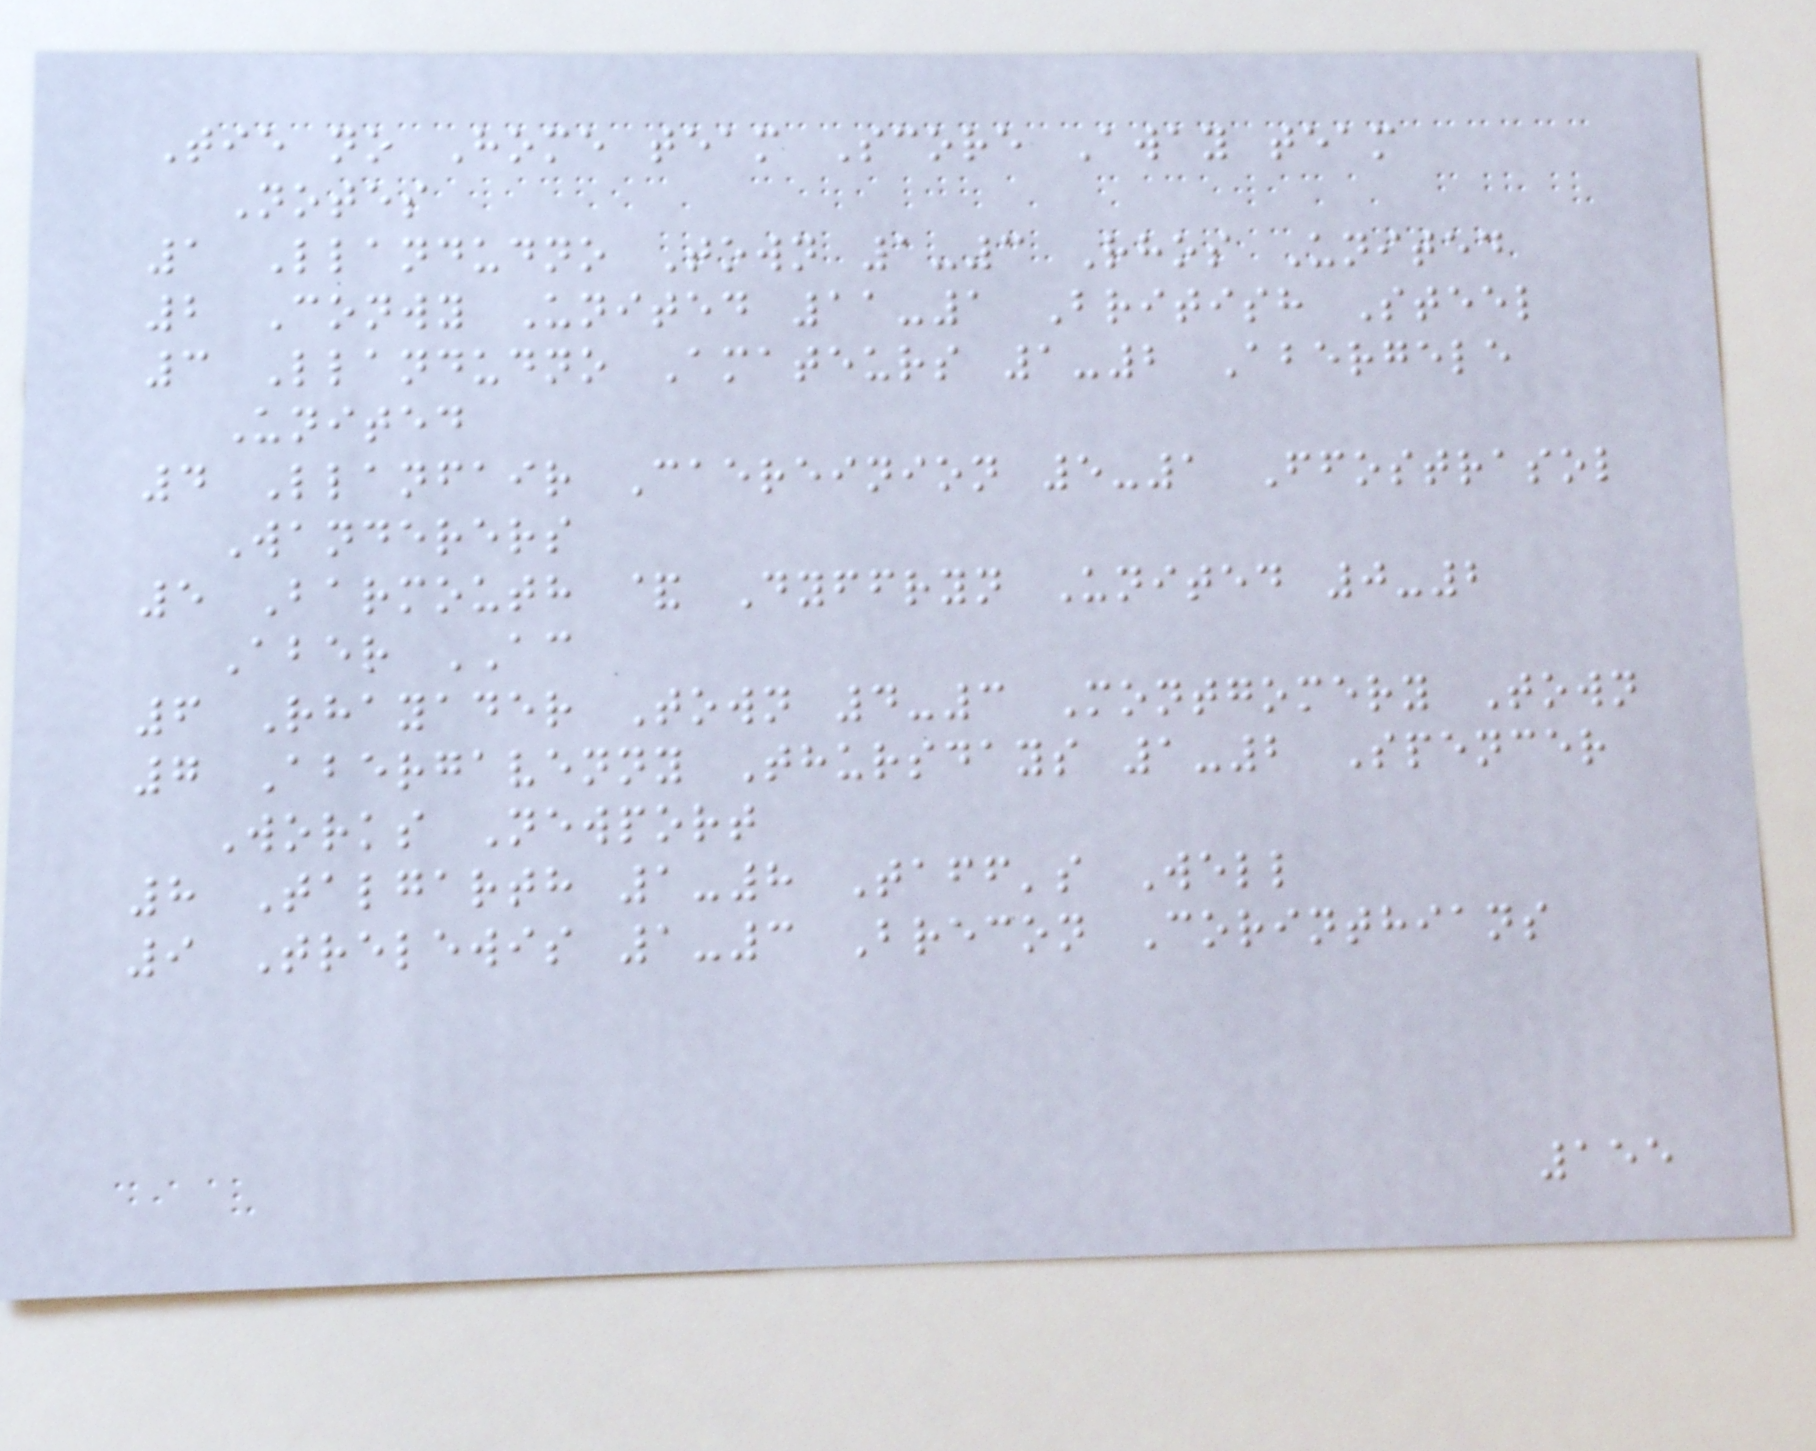Tie no Home team Score Away team
Notes
1 Llandudno Town 1-3 Rhos United
2 Conwy United 11-1 British Steel
3 Llandudno Amateurs 1-2 Abergele
United
4 Llanfair Caereinion 5-1 Ffostrasol
Wanderers
5 Barmouth & Dyffryn United 0-2
Aber AC
6 Rhayader Town 4-3 Montgomery Town
7 Abergavenny Thursdays 1-2 Spencer
Works Newport
8 Talgarth 1-8 Taff's Well
9 Trelewis 1-3 Brecon Corinthians
155
